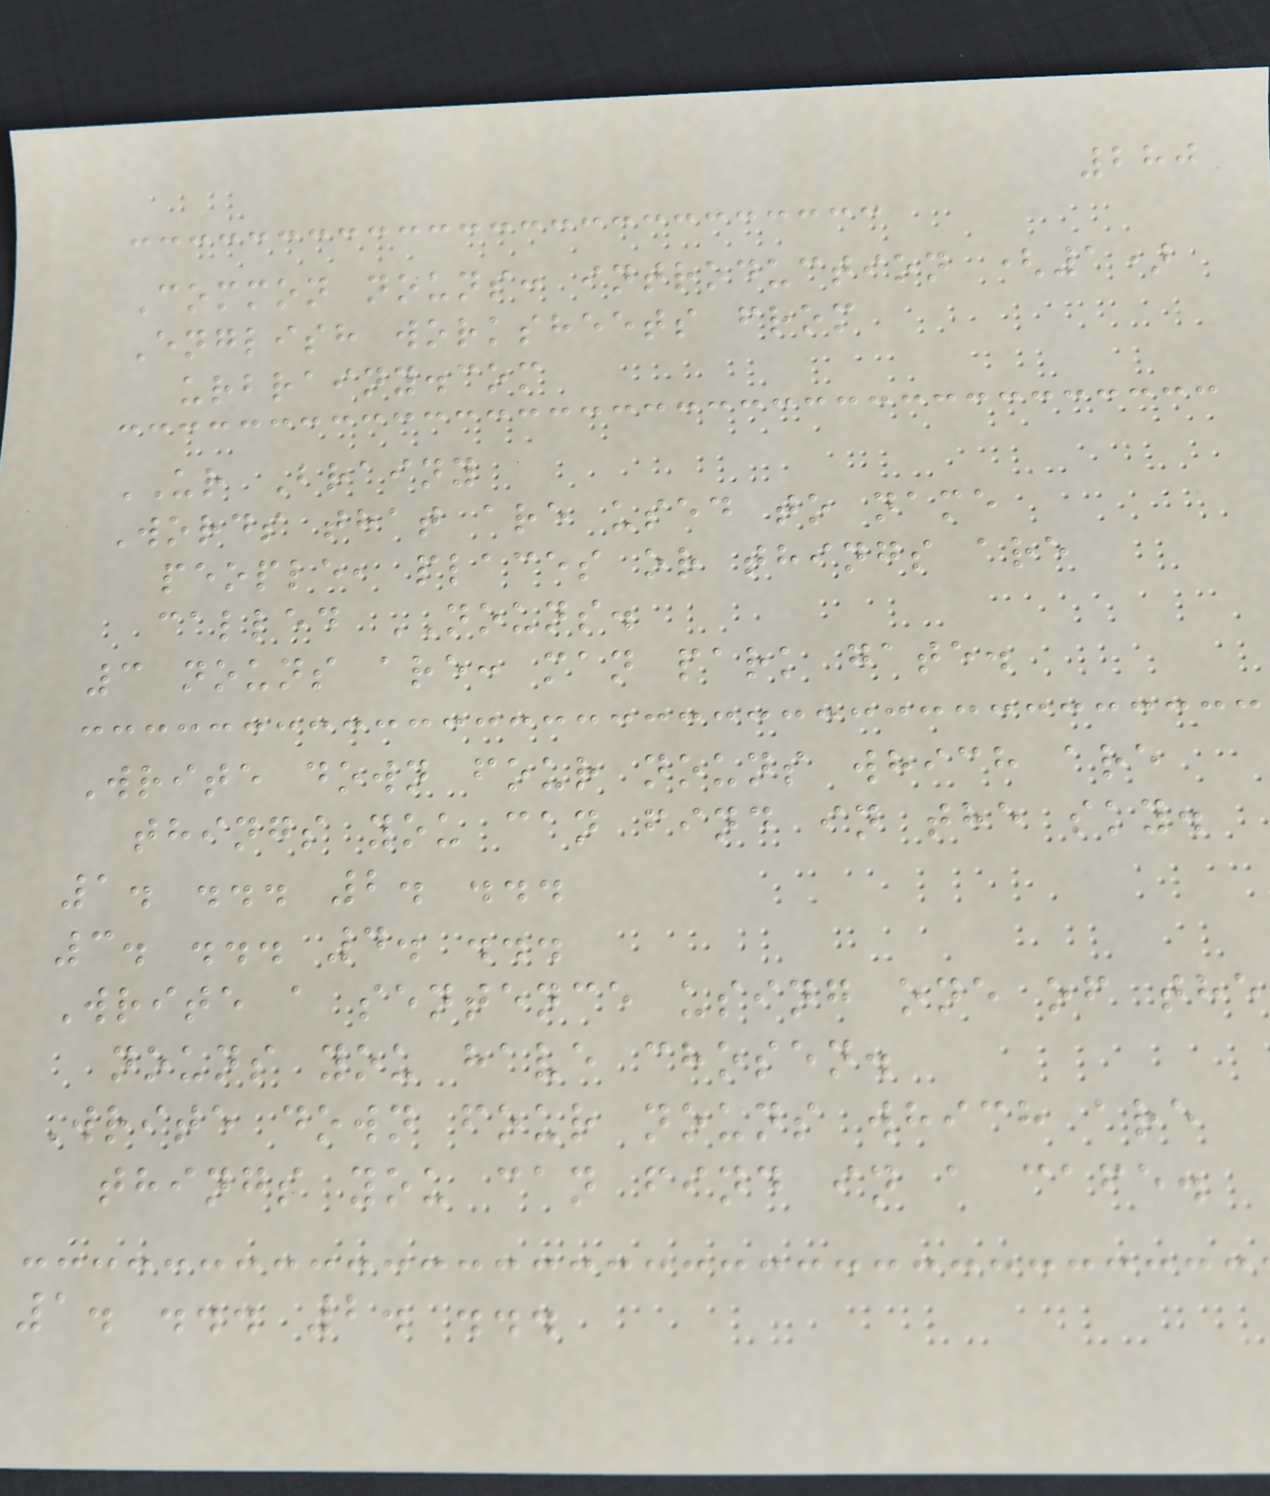280
Common nouns: introduction (1)
English worksheets from
urbrainy.com
UR Brainy
Words that are used to name
people, places or things are
called NOUNS.
3 nouns are: man park gate.
Write down four nouns which are
things you can find in the sky.
1. ... 2. ...
3. ... 4. ...
Write a sentence using one of the
nouns you have chosen.
Write down four nouns which are
things you can find in a cafe.
1. ... 2. ...
